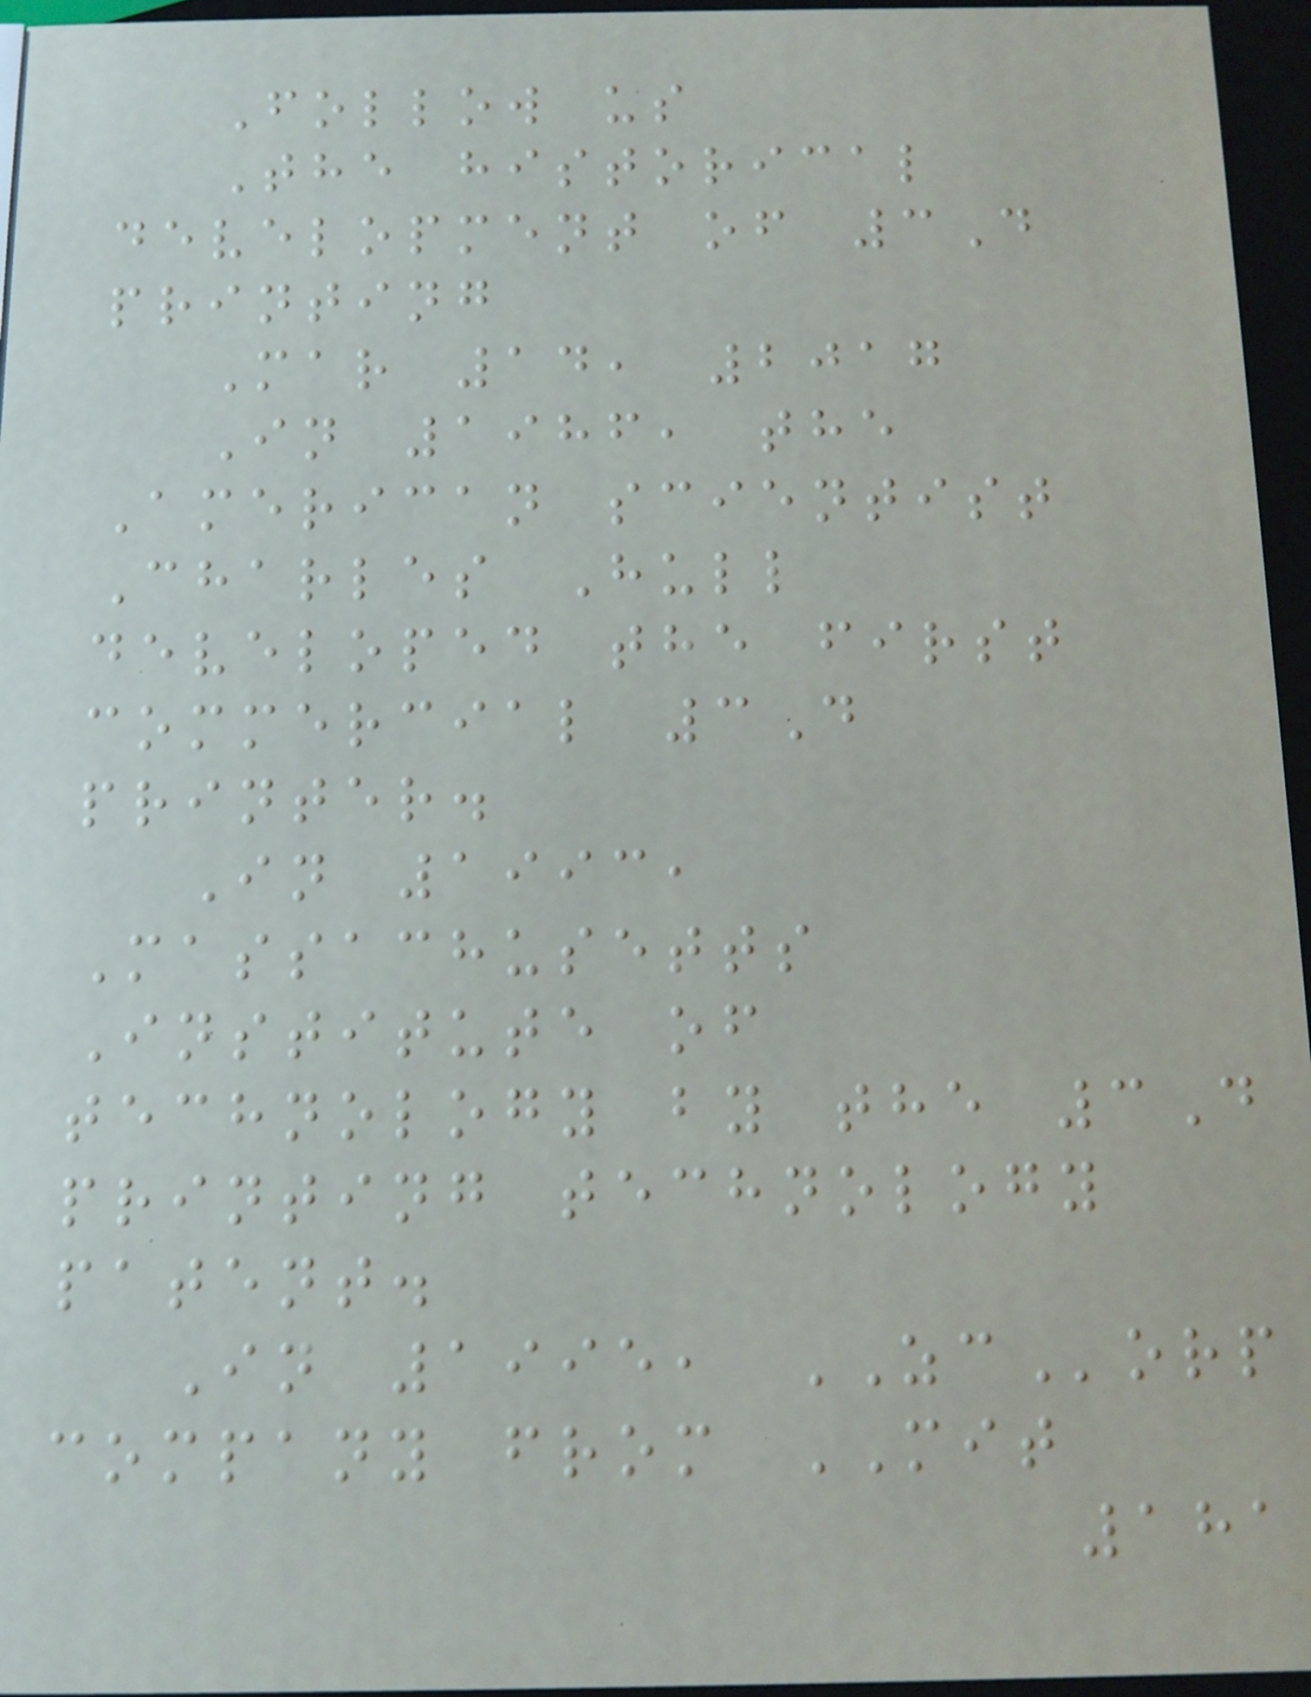Follow us
The historical
development of 3D
printing
Mar 14, 2017
In 1986, the
American scientist
Charles Hull
developed the first
commercial 3D
printer.
In 1993,
Massachusetts
Institute of
technology by the 3D
printing technology
patent.
In 1995, ZCorp
company from MIT
181
